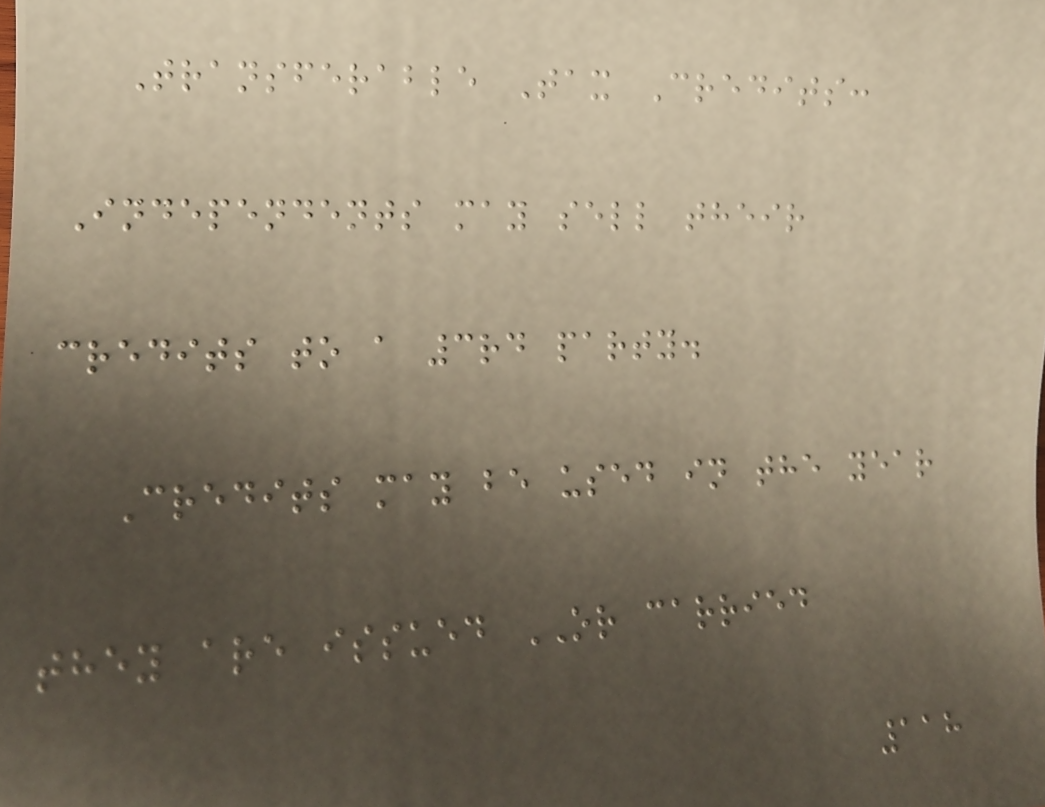Transferable Tax Credits:
Independents may sell their
credits to a 3rd party.
Credits may be used in the year
they are issued OR carried
118
